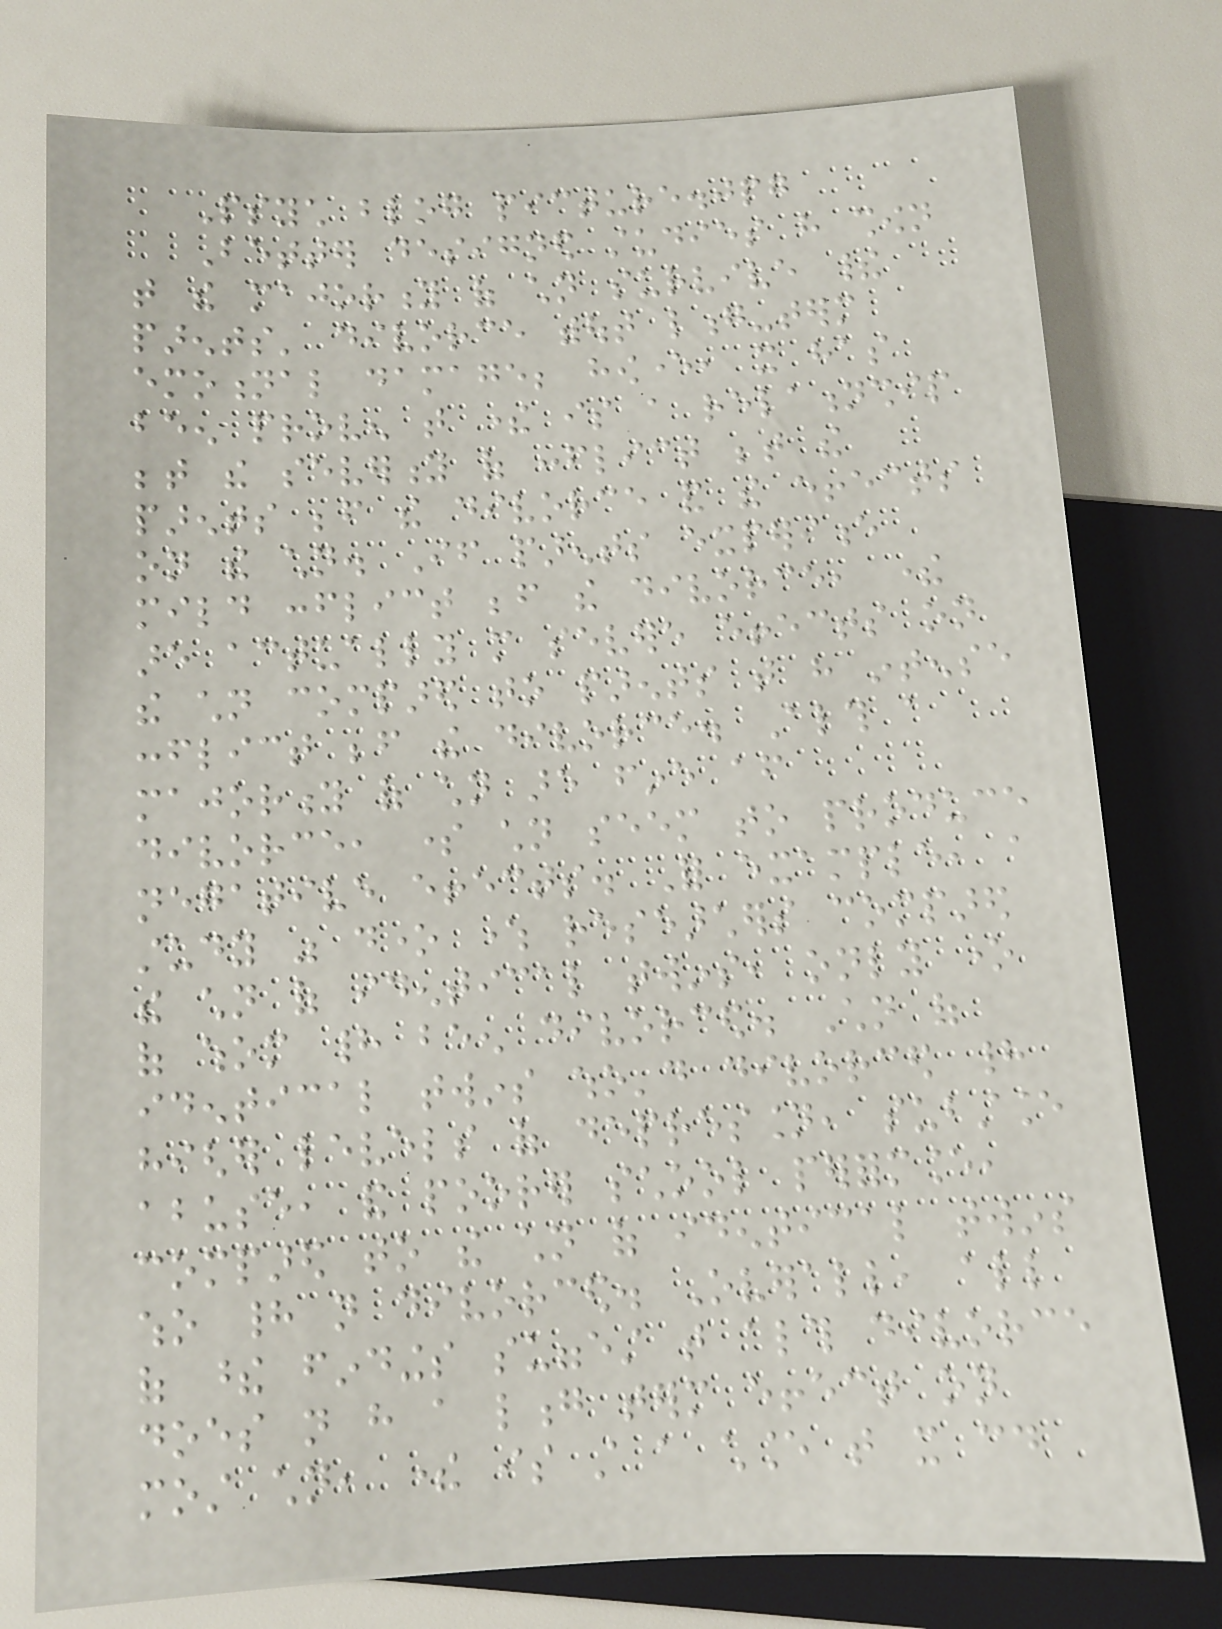Psych blog picture.jpg
Better designed studies have shown
that the majority of children survive their
parents' divorce without long-term
emotional damage; however, it has
been proven that there is a relationship
between the severity of conflict between the
parents before the divorce and the effects
on the children. If parents experience
mild conflict before the divorce, there
are actually more severe effects on
the children compared to parents that have intense
conflict before the divorce. Although a
majority of children are fine after
divorce, some children seem to produce
negative effects. For example, a
study was done where researchers compared
the children of identical twins, only one
of whom had been divorced. Children of
identical twins who'd divorced had
higher levels of depression, substance
abuse, and poorer school performance,
compared to the children of identical twins
who had not divorced. Overall, all
of these findings suggest that although divorce
does not have a long term effect on
most children, there is still a chance that it could
